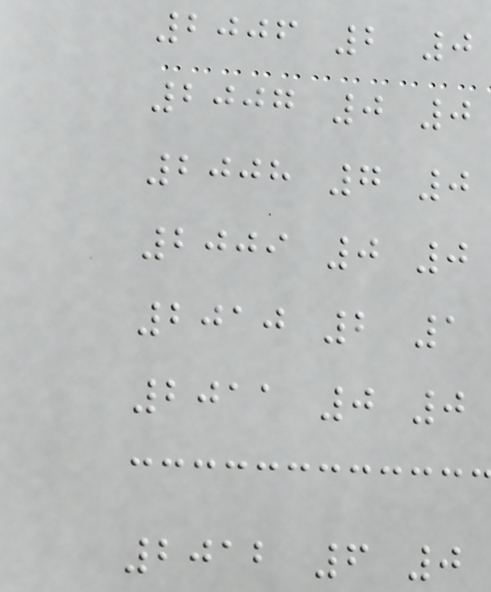2006 2 0
2007 0 0
2008 7 0
2009 0 0
2010 2 1
2011 0 0
2012 6 0
